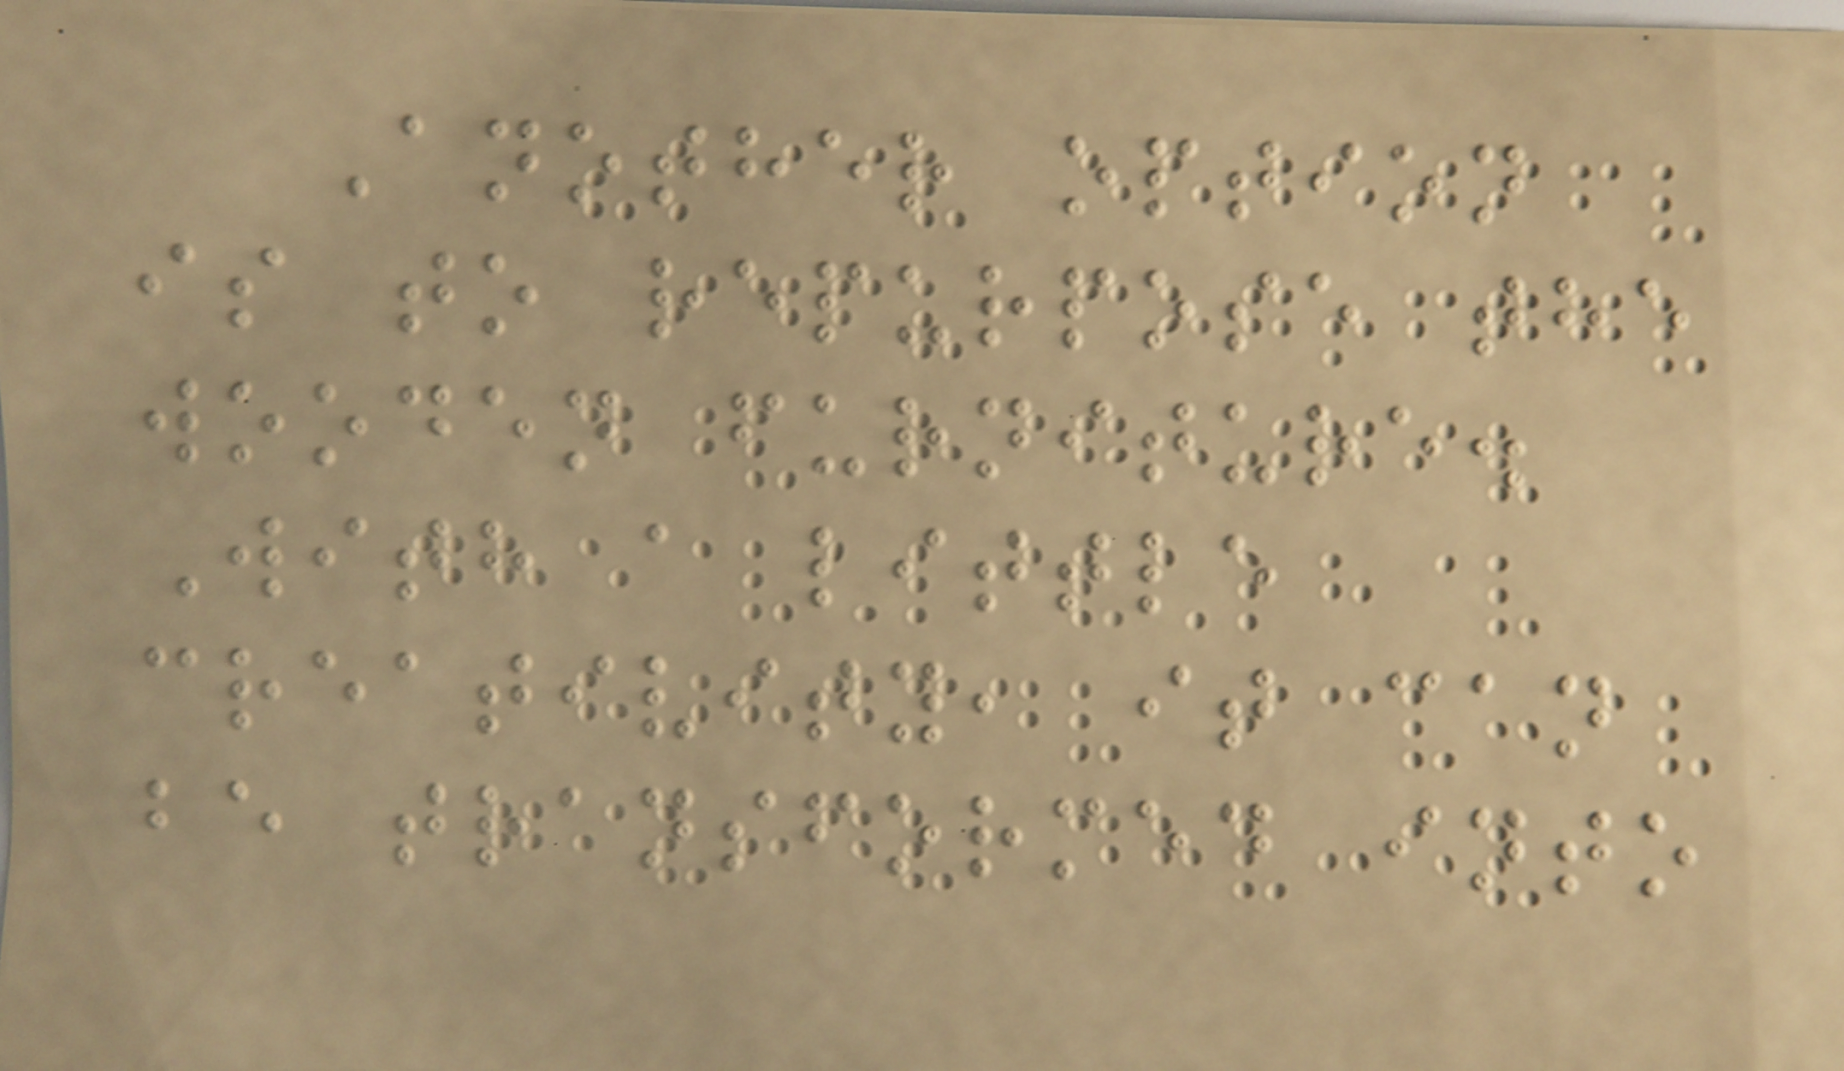Another option
is to repurpose the
wooden furniture.
With a little
creativity, it can
be transformed into
